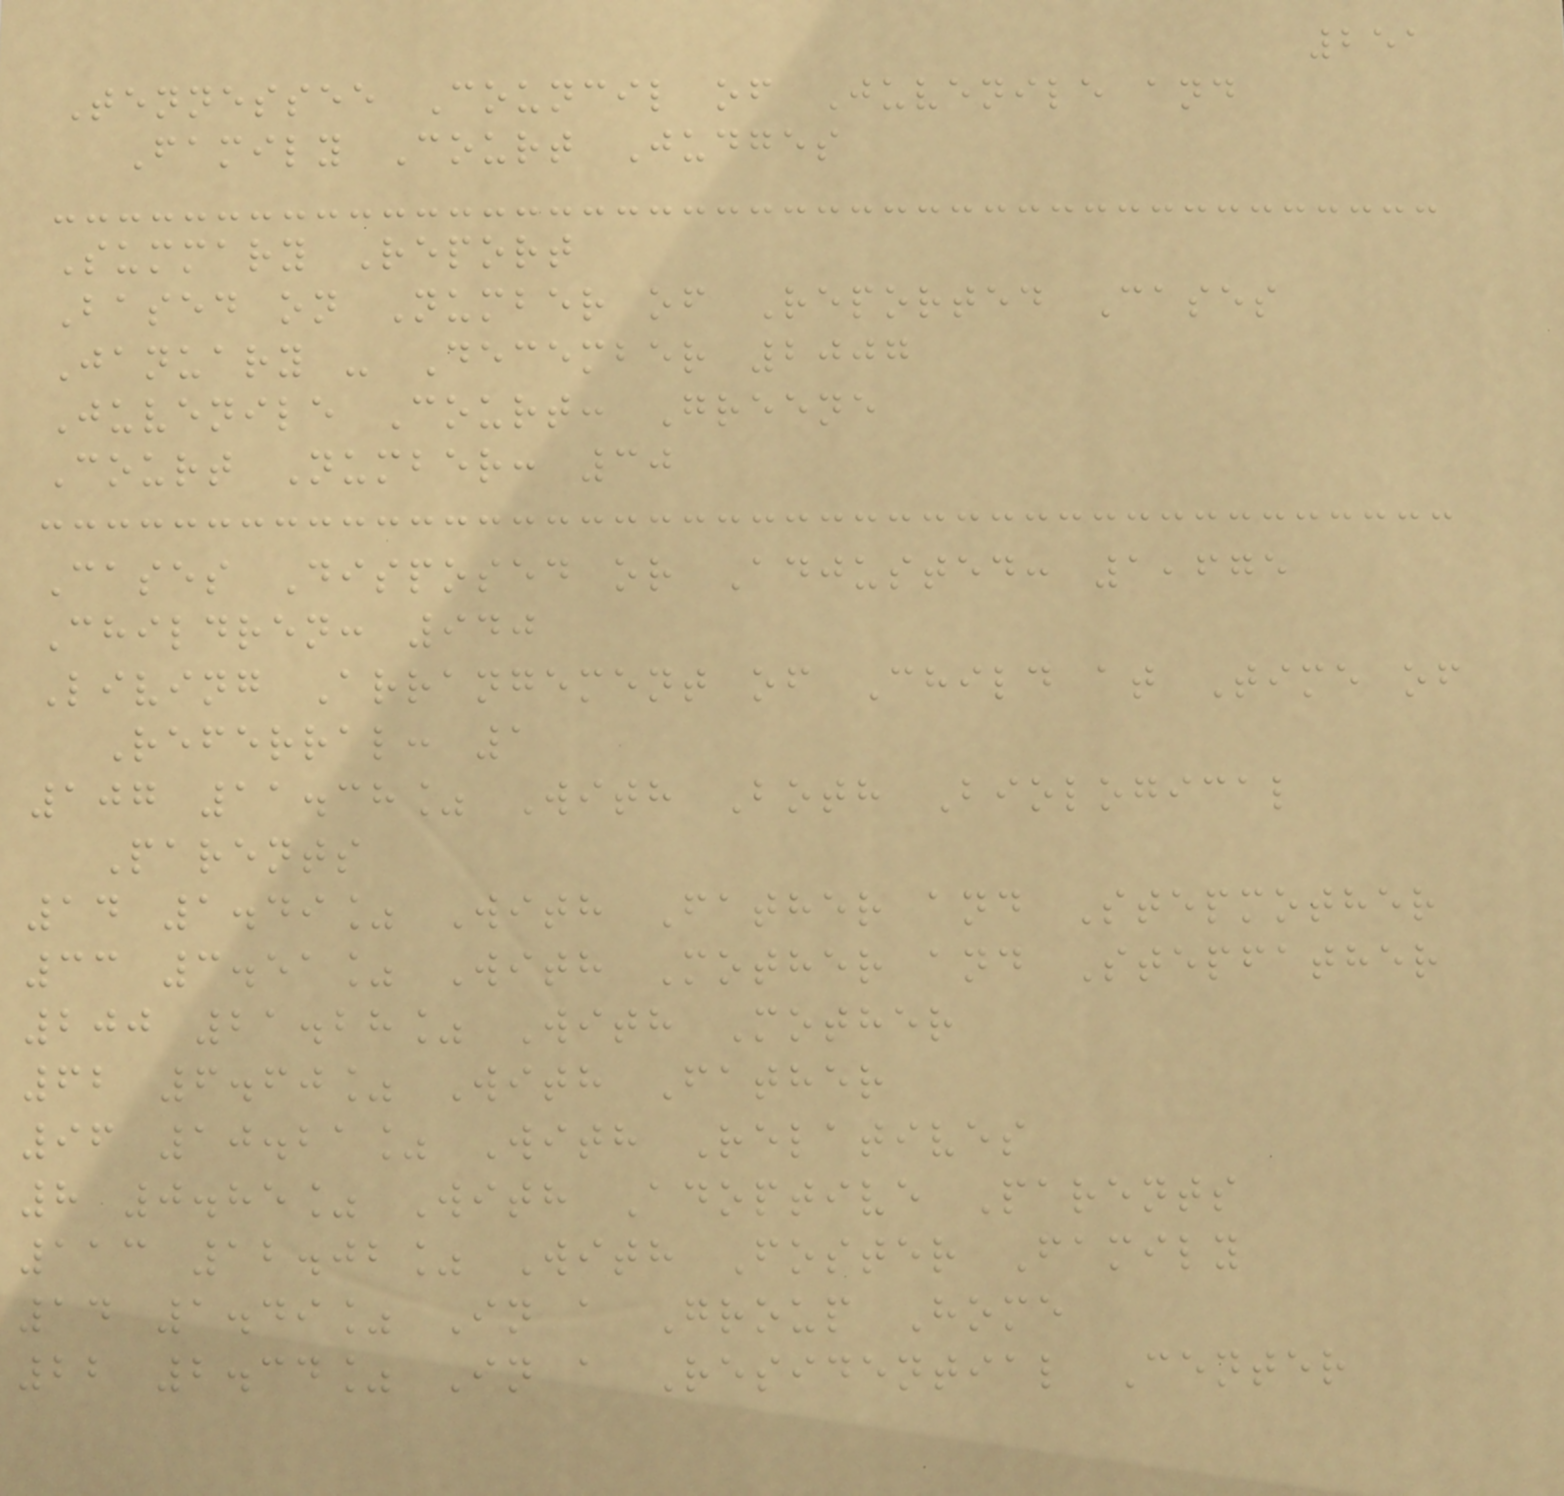251
Tennessee Council of Juvenile and
Family Court Judges
Summary Report
Based on Number of Reported Cases
January - December 2007
Juvenile Court: Greene
Court Number: 30
Cases Disposed or Adjusted: 1,675
Children: 940
Living Arrangement of Child at Time of
Referral: 1
107 11.38% With Both Biological
Parents
14 1.49% With Father and Stepmother
33 3.51% With Mother and Stepfather
200 21.28% With Mother
62 6.60% With Father
96 10.21% With Relatives
8 0.85% With Adoptive Parents
113 12.02% With Foster Family
14 1.49% In a Group Home
22 2.34% In a Residential Center
